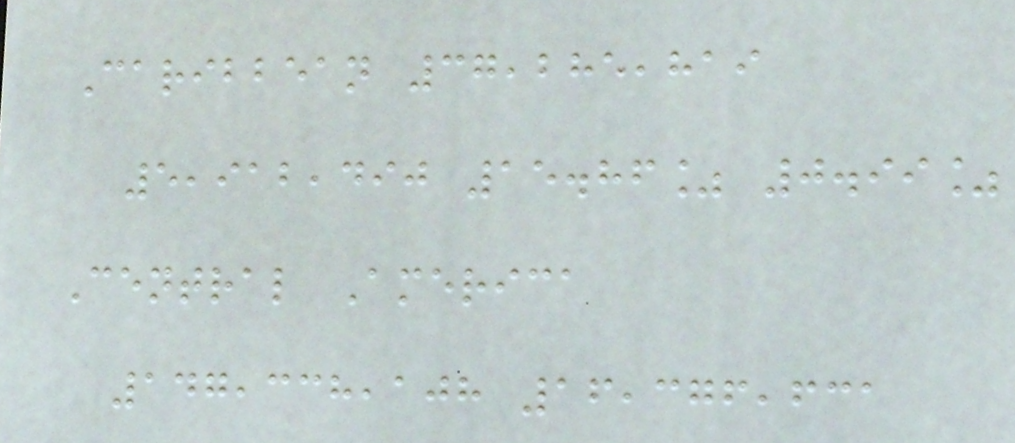Caribbean 37,285,819
5,912,490 15.86% 0.99%
Central America
147,338,108 16,376,631
